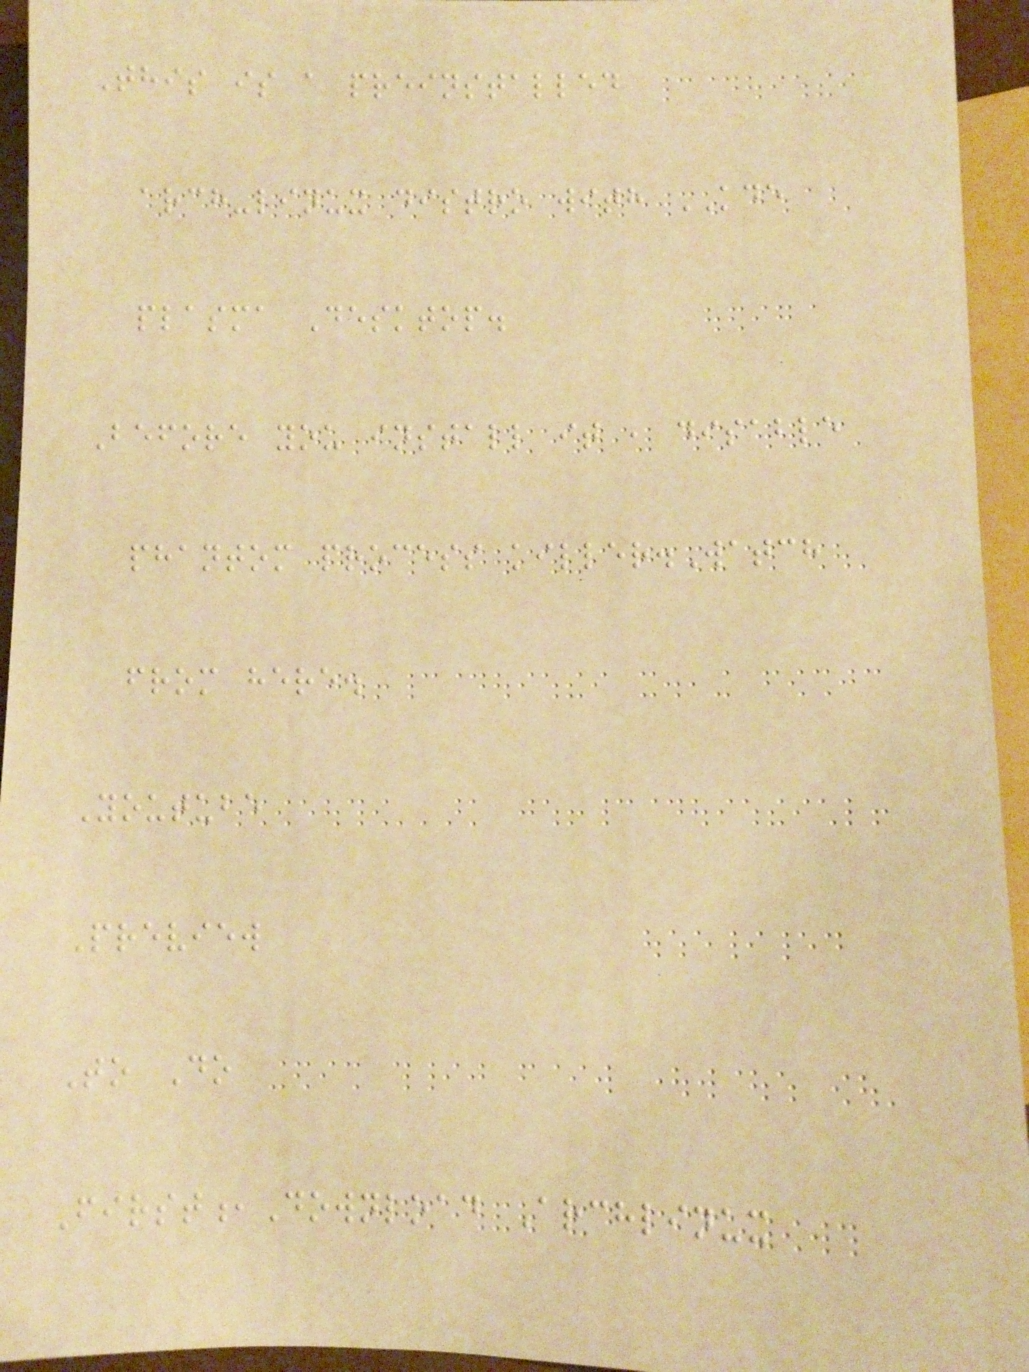This is a preinstalled
arch-linux distro with KDE
plasma Desktop.
Before you install it , disable
phantom process killer.Watch
from here.
Youtube
Preview
To Do
First,Download Archlinux
